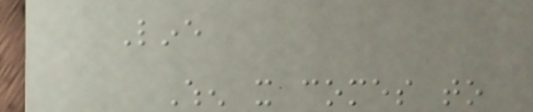Line
When it comes to
